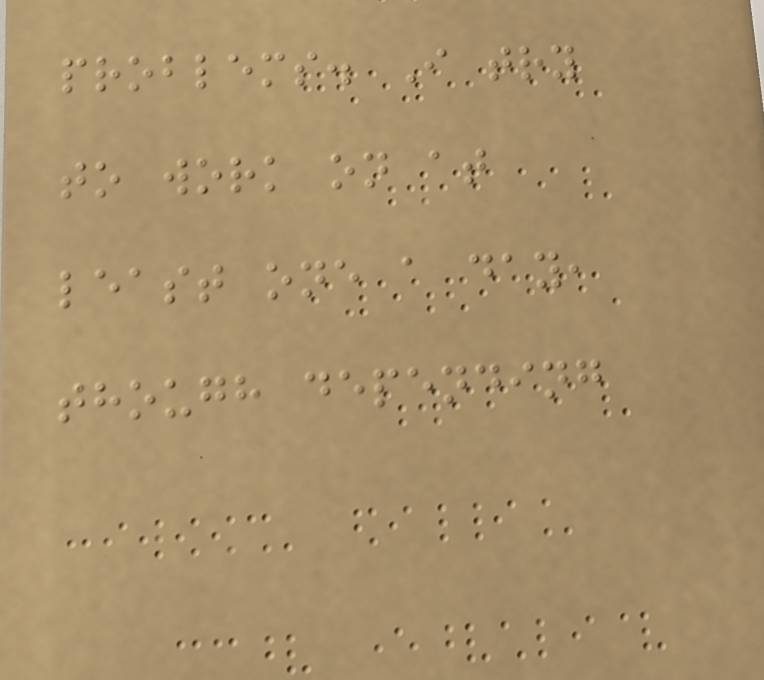problems. I try
to work on at
least one a day,
though depending
